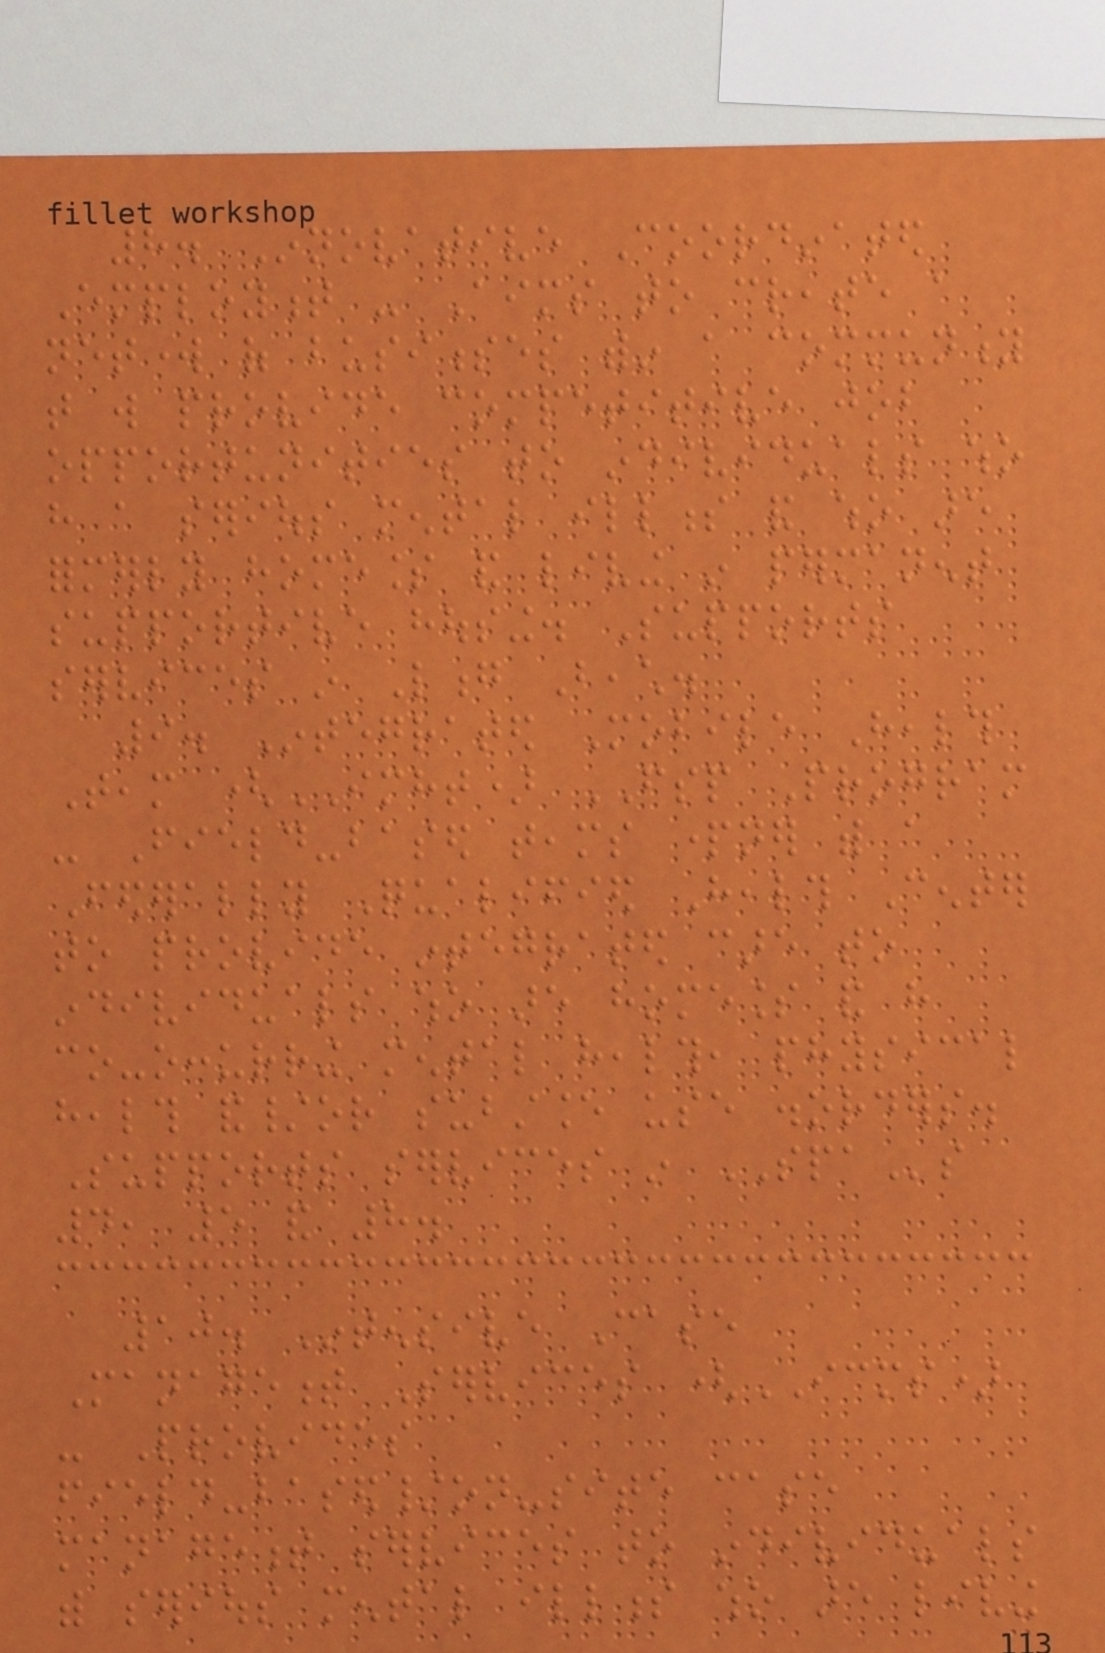8. Innovative Coordinated
Employment - Aims to create a
network of businesses within a community
that will provide competitive job
opportunities to individuals who
have a serious mental illness and who are
formerly homeless and living in permanent
supportive housing. Supports
services in Long Beach.
9. Integrated Mobile Health
Team (IMHT) FSP Program
- Field-based teams partner with a
Federally Qualified Health Center
to provide integrated care to
individuals who are homeless and have
co-occurring mental health, physical
health and/or substance use disorders.
Supports services in SPAs
4, 5 and 8.
10. Intensive Case
Management Services (ICMS)
- Provides
field-based/on-site case
management services to individuals
with serious mental illness who are living
